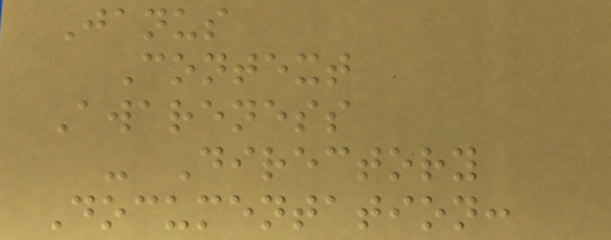Janus
Context
Awareness
- Directory
Documentation:
